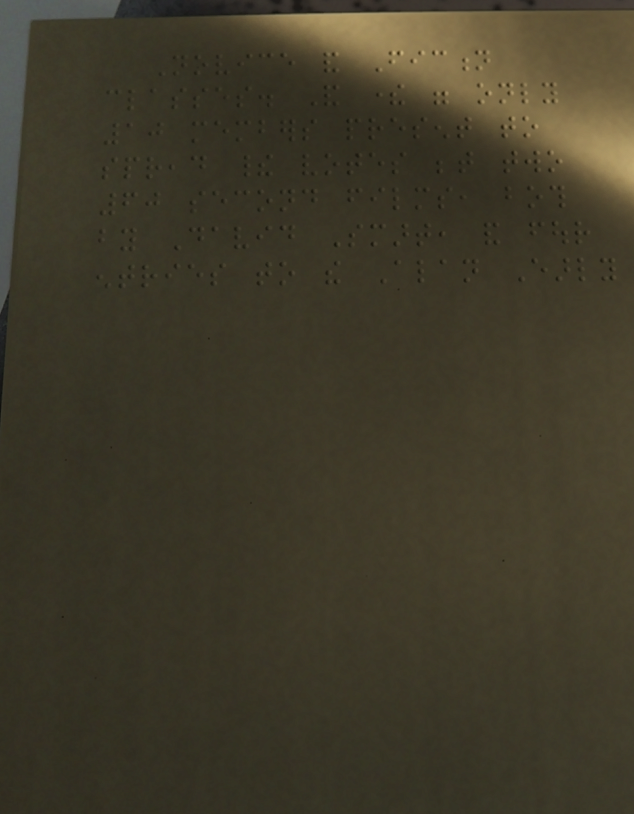Novice and Fiction
classes. And there were only
10 members present to
spread their votes between two
60 second films, both
by David Smart, and four
entries to the Alan Early
